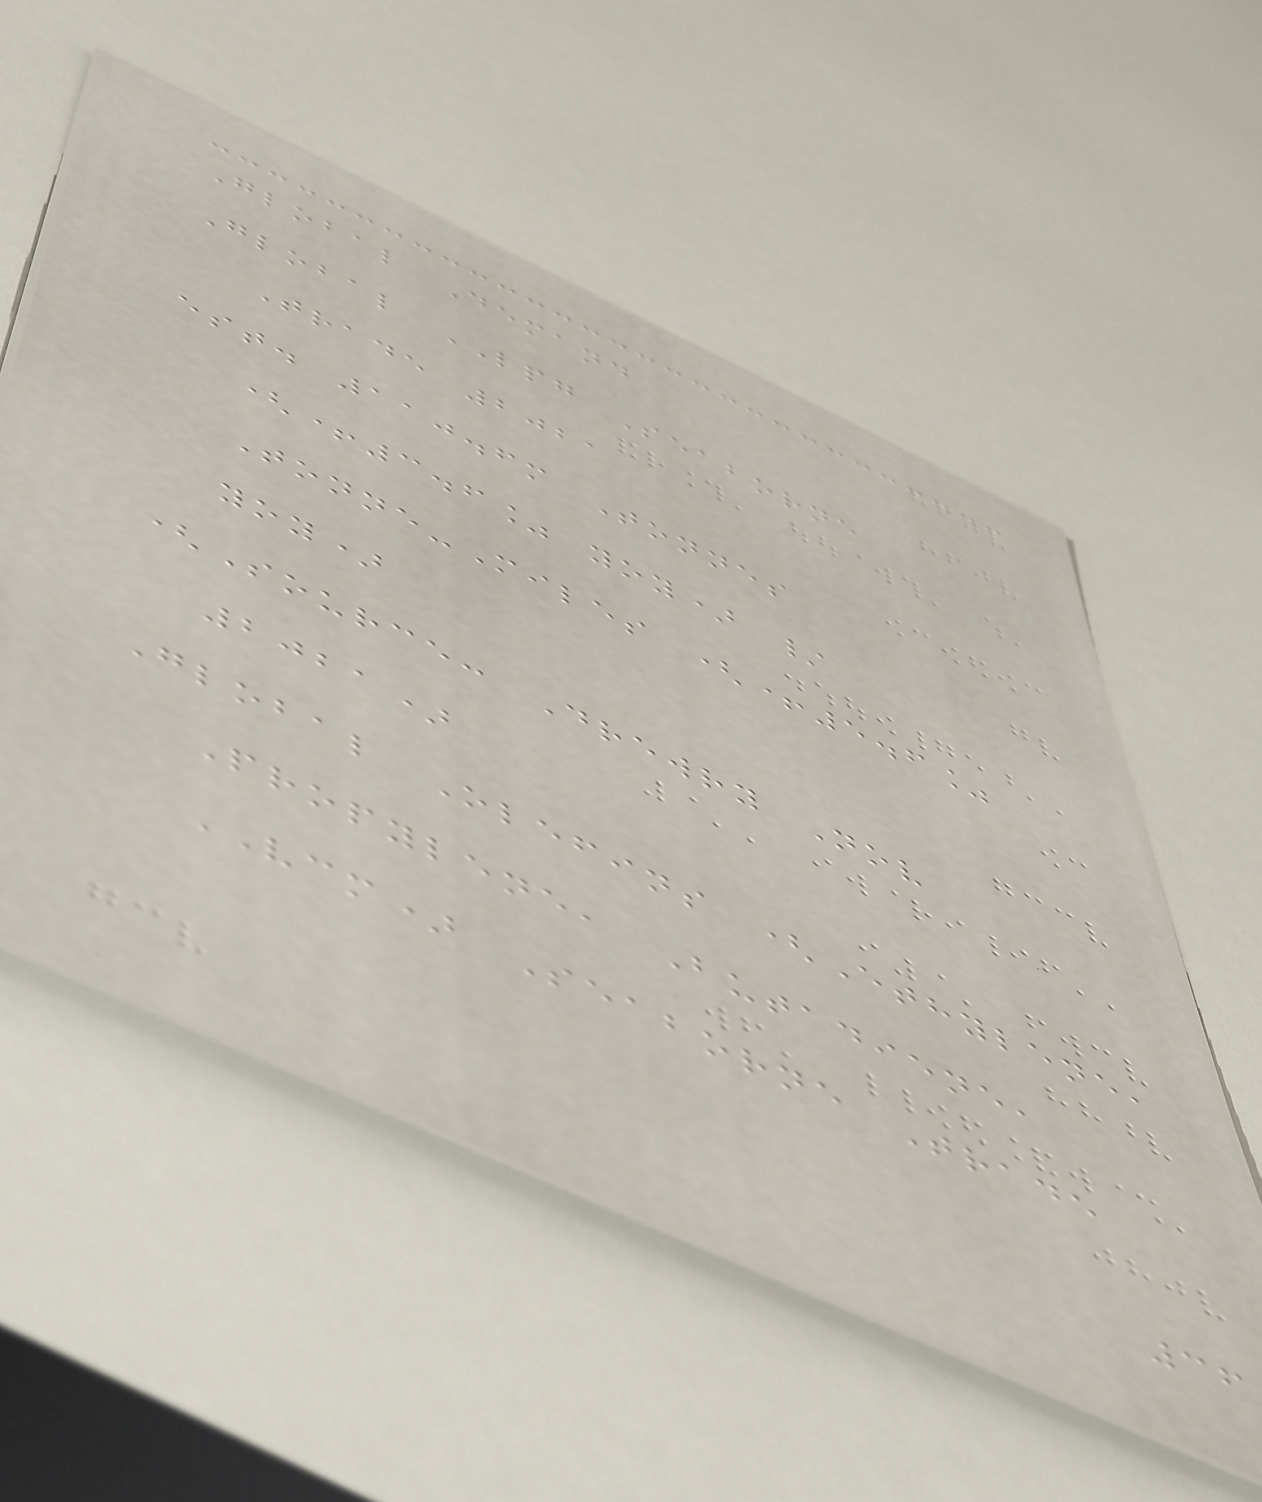Global Demand
Global LPG Seaborne
Trade 2021
est. 110.6m Tonnes
(+3.6% yoy) /
Tonne-Miles (+5.6%
yoy)
(Source: Drewry Nov
2021)
Global Olefins (Ethylene,
Propylene, Butadiene,
VCM) Seaborne Trade
36
